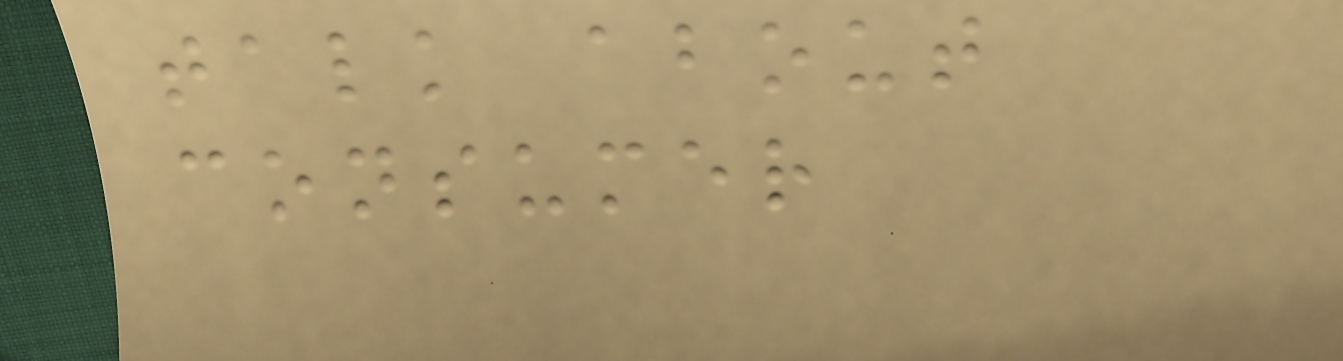talk about
consumer
